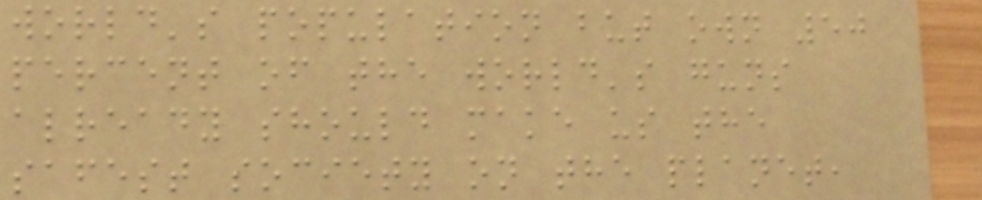world's population but own 50
percent of the world's guns
already should make us the
safest society on the planet,
